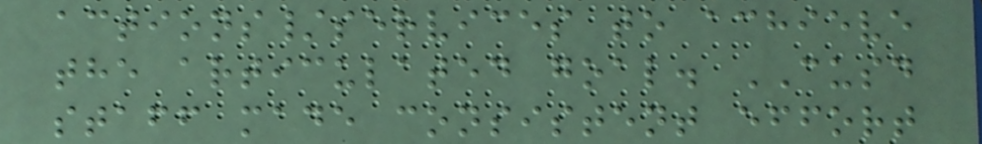actions/services to achieve
the articulated goal. CUSD
staff made consistent effort
